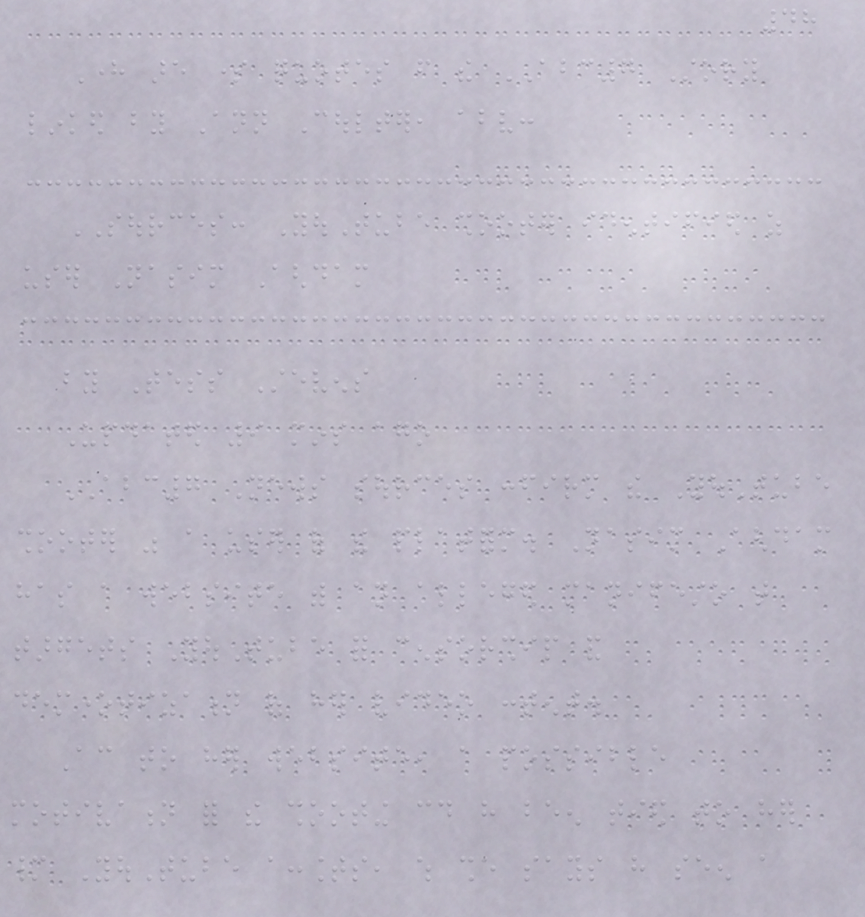48
Here are some quotes from the ABC7 Story
linked by Ann Coulter, above:
SOURCES: YouTube shooter identified as
user Nasim Aghdam
by Tess Stevens
Updated 9 mins ago
ABC7 News sources confirm the YouTube
shooter was a user of the platform. Nasim Aghdam
has a website with an alleged manifesto that
targets YouTube for censorship and
demonetization of her video content.
According to her website, a possible
motivation for the shooting could have been tied to her
many YouTube accounts, which she says have seen a
